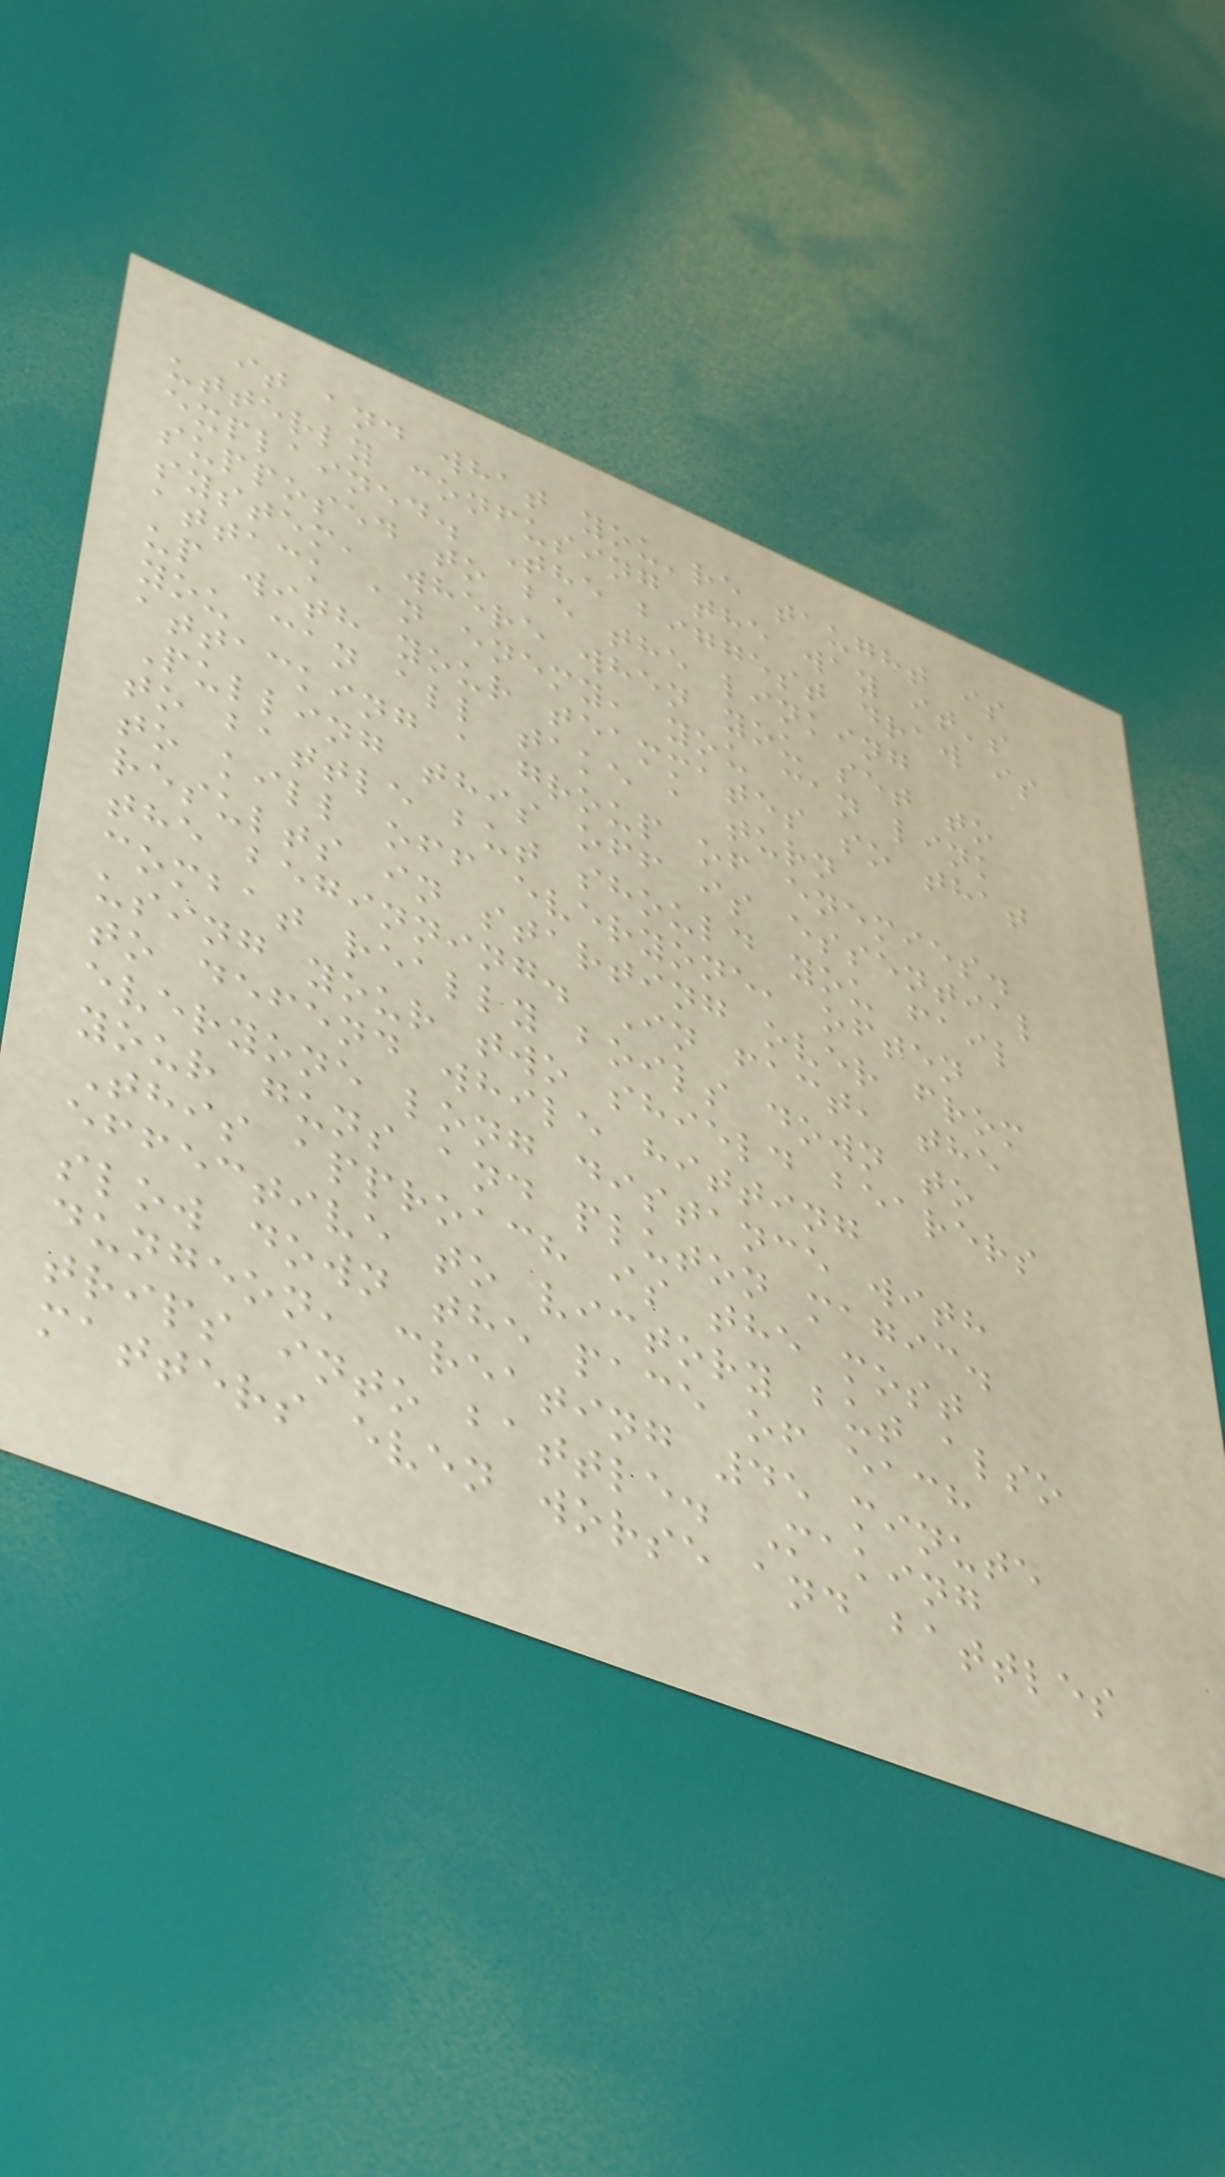it and what you're taught is
utterly confusing the way it's
explained. The biggest draw is
supposed to be the linking
system, where when you set to
attack an enemy, you can link
up with your teammates so that
you can all take a turn
attacking a group of enemies.
Pulling this off is essential
to battle but should you fail
to kill off everyone, often
results in starting over from
the beginning. In fact, the
combat really boils down to
using your two shield bearers
to defend while hitting
everyone long distance with
your guns and pluton magic.
This approach is the most
effective to victory but also
slow down the pace of each
dungeon, creating 45 minute
trips into battle. Making
matters even worse and battles
